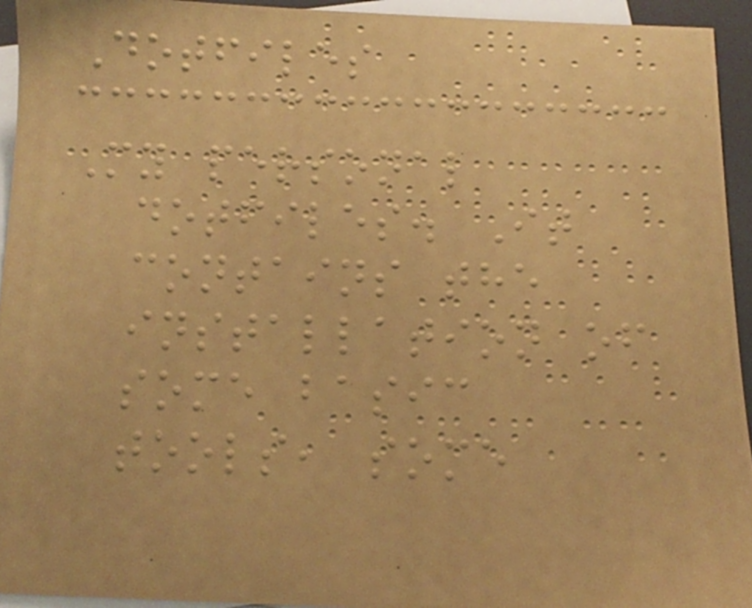Dotfiles
My personal
dotfiles. It
contains the
installation of
some basic
tools, some
